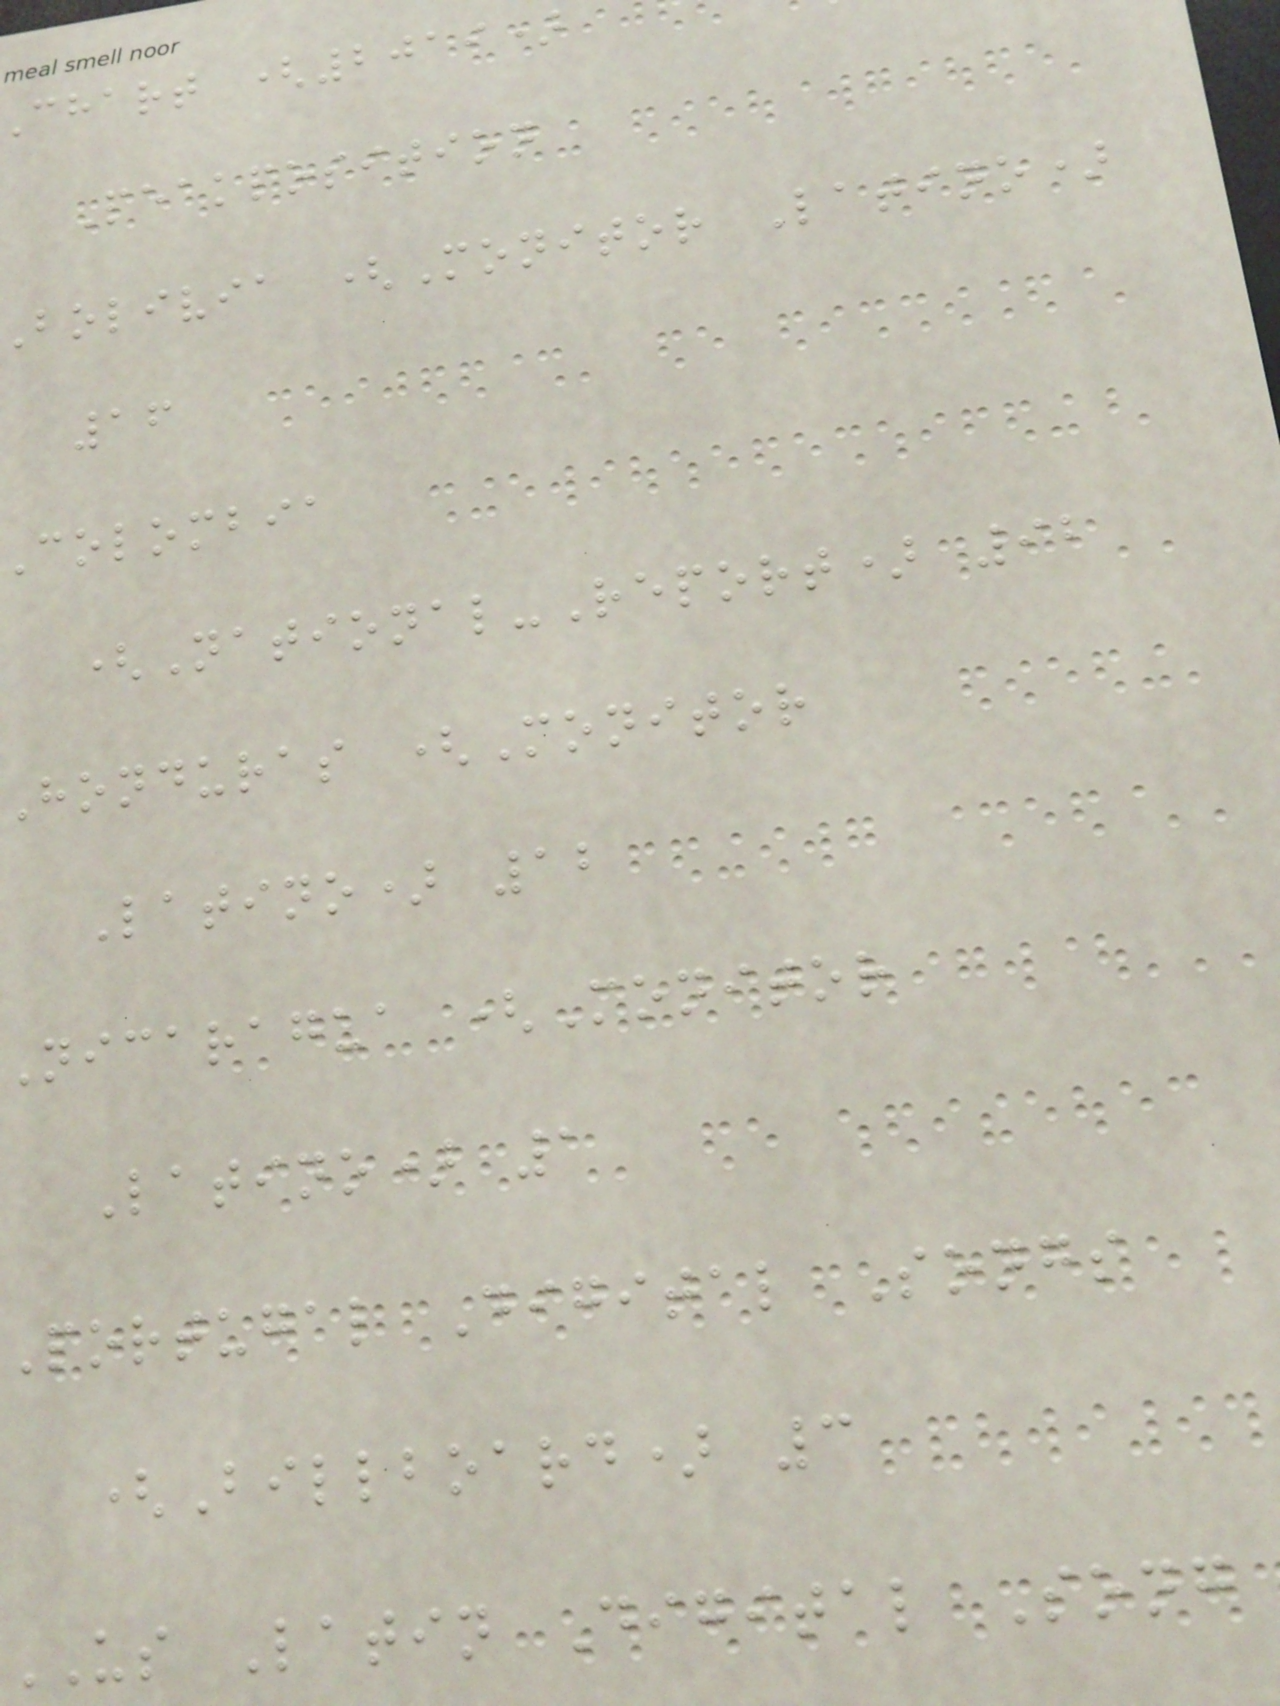chart (2019)
Peakposition
bolivia (Monitor Latino)
16
colombia
(National-Report) 92
Honduras (Monitor
Latino) 12
Nicaragua (Monitor
Latino) 1
Portugal Digital Songs
(Billboard) 3
US Latin Digital Song
